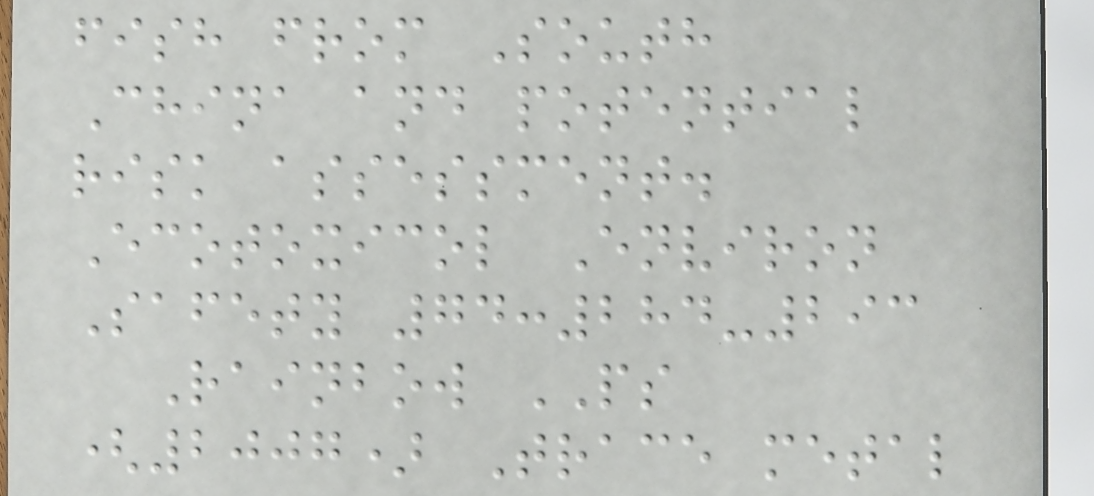fish from South
China and potential
risk assessment.
Ecotoxicol Environ
Safety 74:284-293
Rainbow PS
(2007) Trace metal
